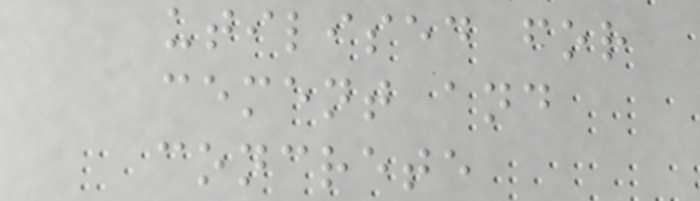utilised for
cement and
concrete
